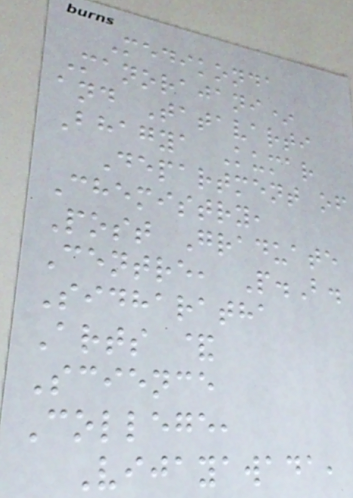Medikonda
Manorajani*
and Tatavarti
Bhagya Kumar
Department of
Chemistry,
Post Graduate
Centre, P.B.
Sidharatha
Arts &
Science
College,
Vijayawada,
